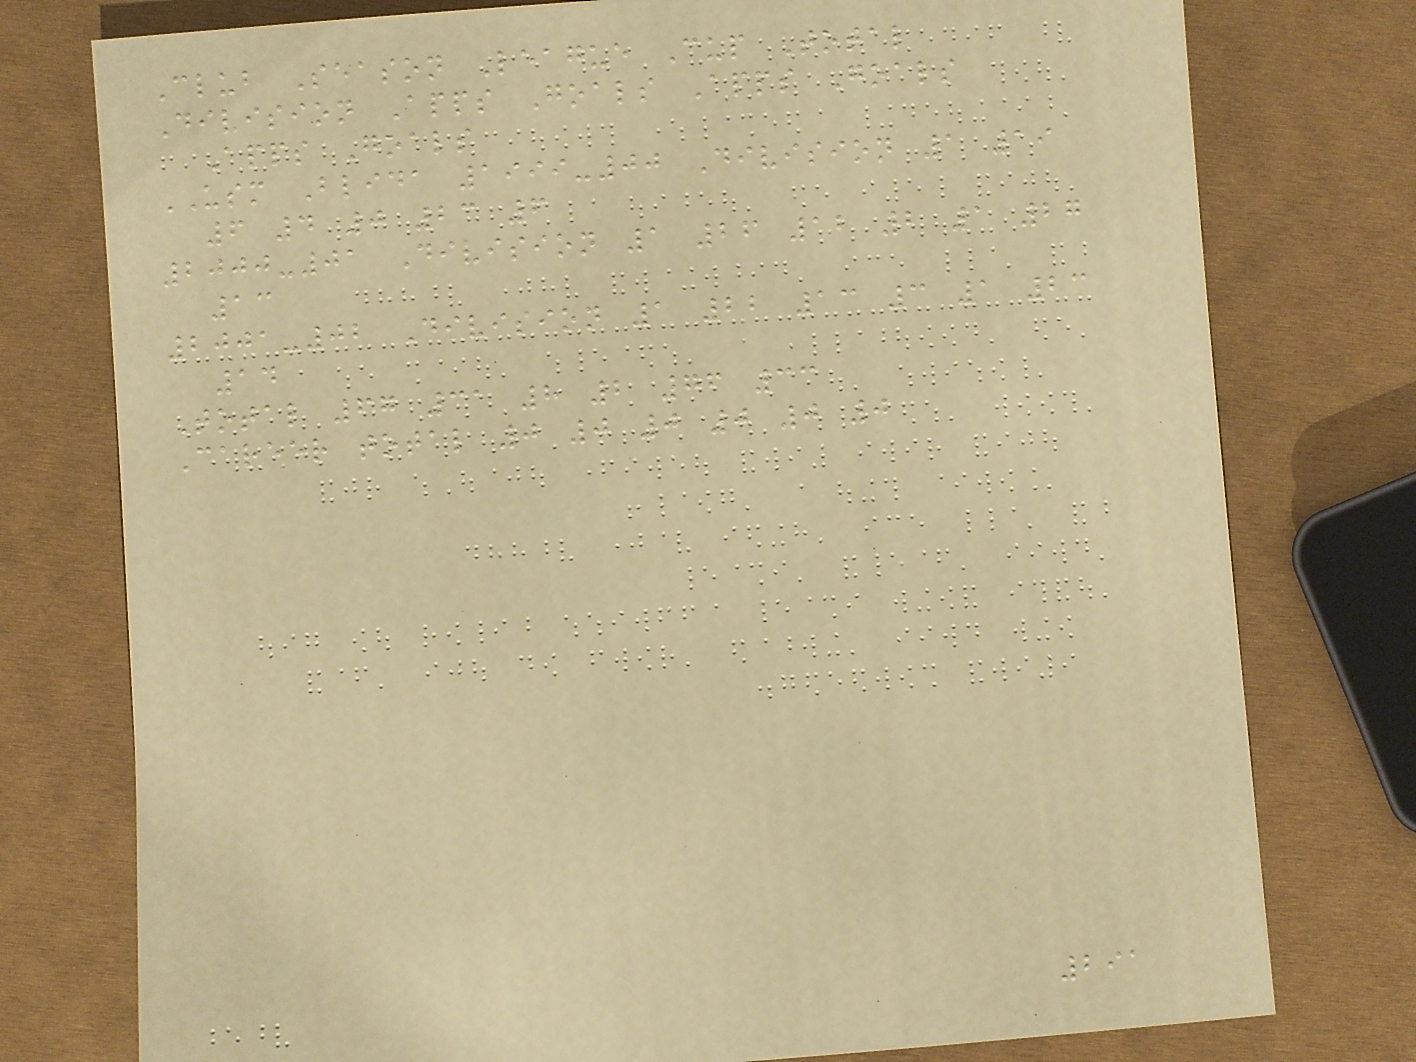Club Season League Cup Total
Division Apps Goals Apps Goals
Apps Goals
USM Blida 1999-00 Division 1 19
6 4 0 23 6
2000-01 Division 1 26 12 2 1 27
13
2001-02 Division 1 22 13 3 1 23
14
Total 67 31 8 2 76 33
Career total 0 0 0 0 0 0
291
